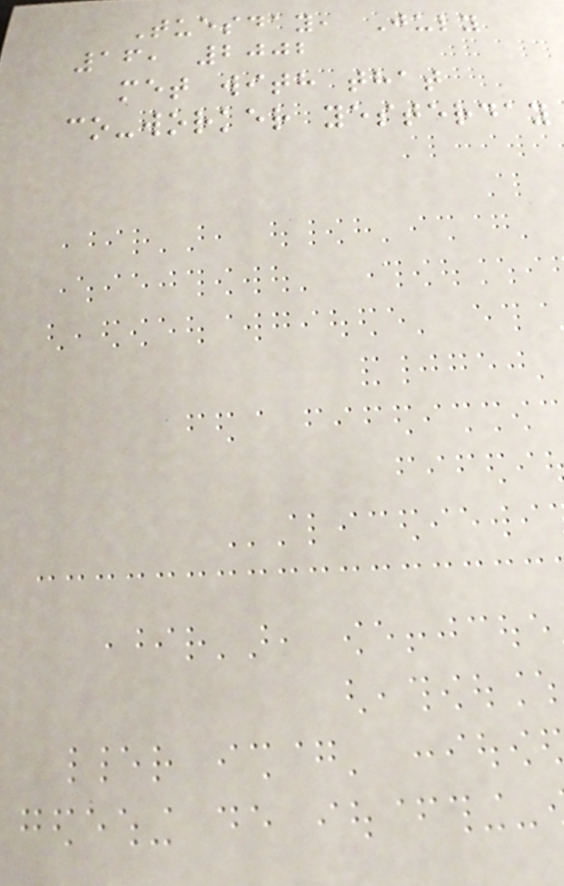Tuesday, July
16, 2002
met with that
co-worker yesterday
